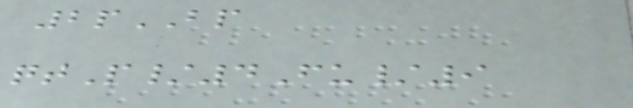2pBP
qtP/4Fu/9
